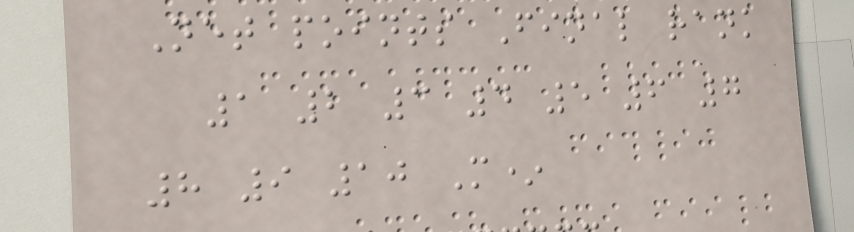Net points Final rank
1 2 3 4 5 6 7
8 9 10 M*
